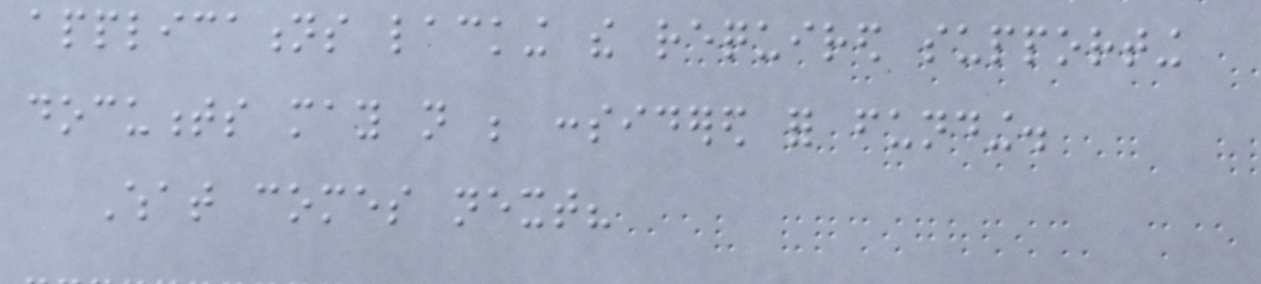applications lacking the required supporting
documents may not be considered for funding.
What comes next?
